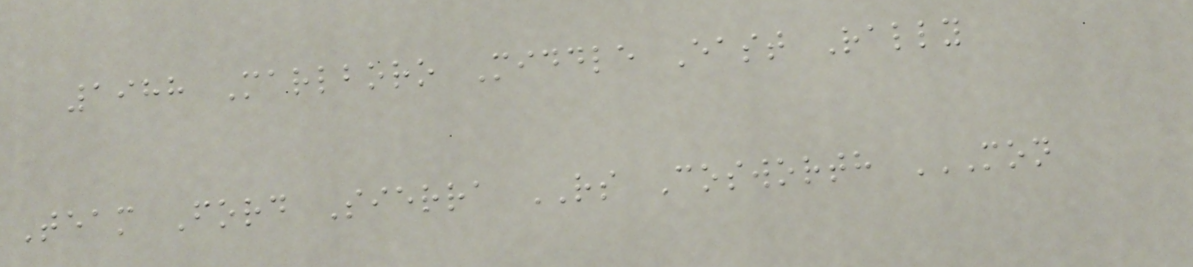1988 Marlboro Middle East Rally
Team Ford Sierra RS Cosworth MON
